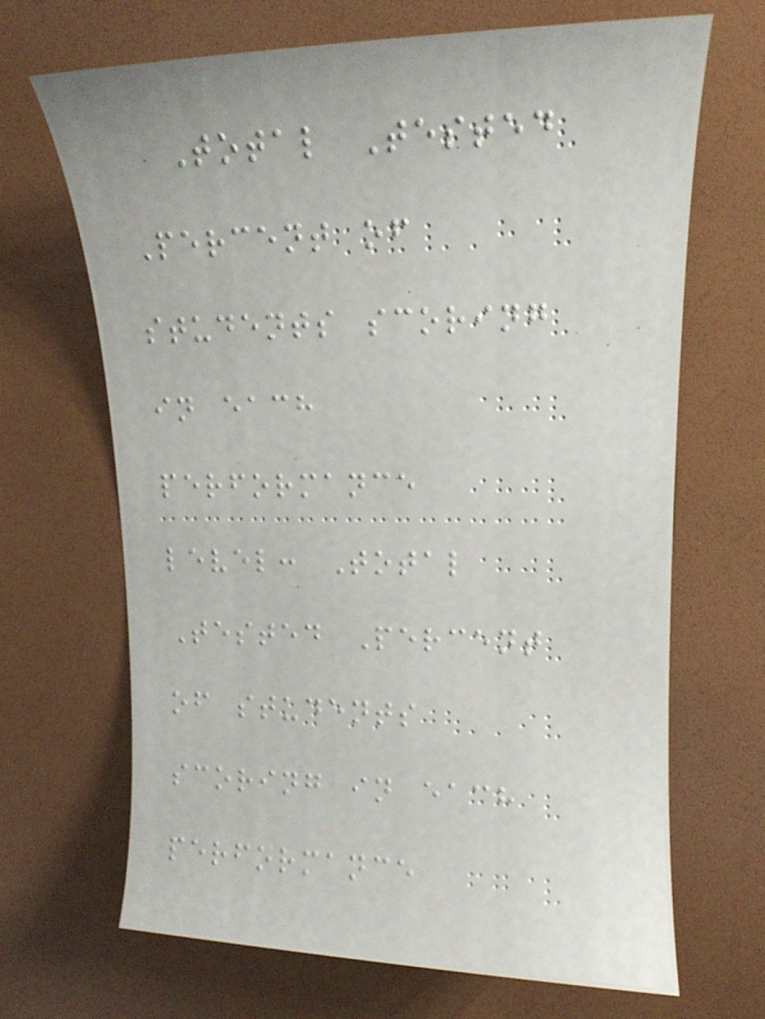Total Tested
Percent of
students scoring
in each
performance
level: Total
Tested Percent
of students
scoring in each
performance
